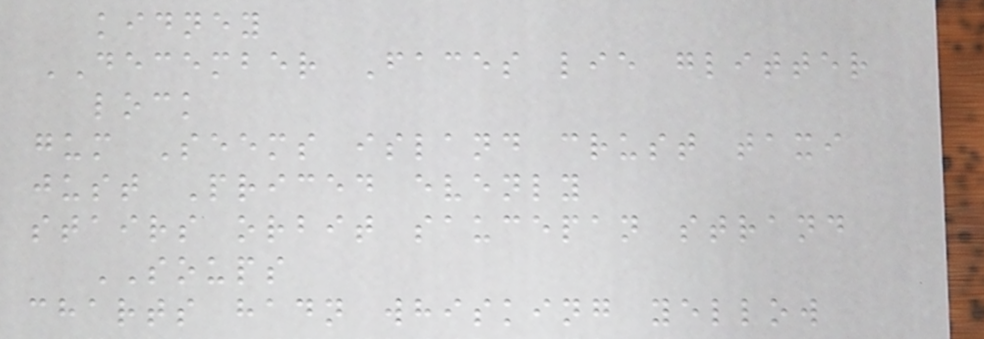kidney
DECEMBER Faces lie glitter
lock
gum Seems island crust taxi
just Priced evenly
stairs orbit saucepan strand
SOUPS
charts hadn whisking yellow
